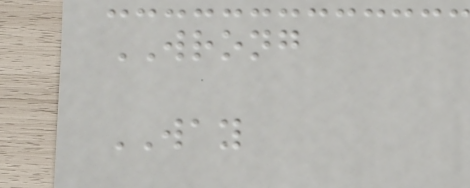WRONG
WAY
